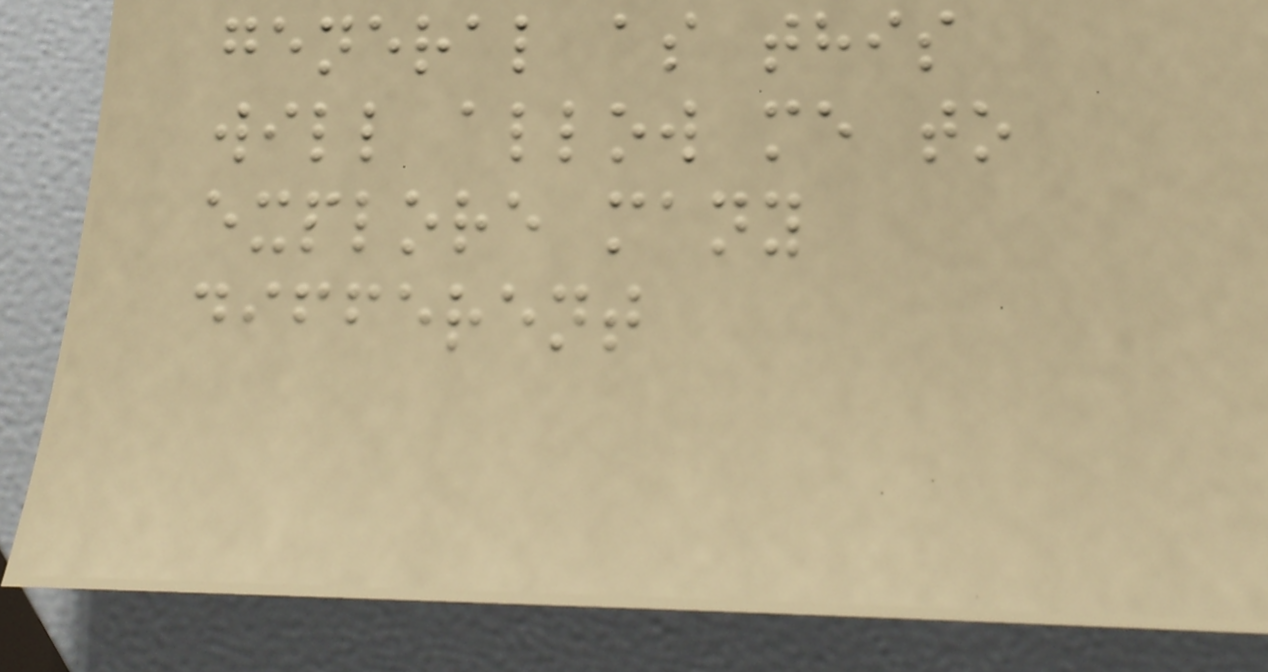general as this
will allow me to
explore many
different
